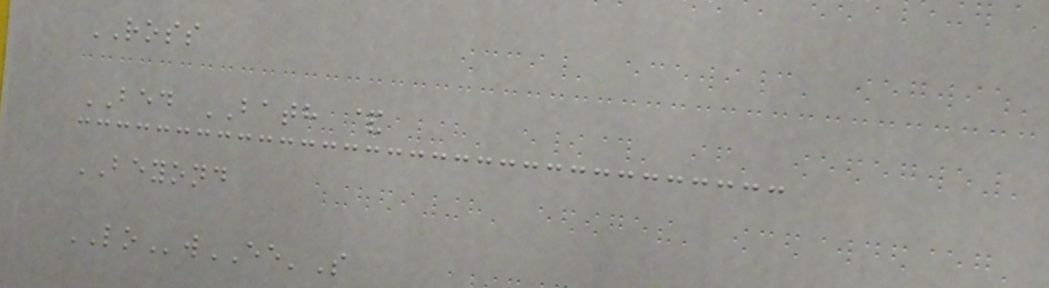ROSS
BED BATH &
BEYOND
LOwEE'S
